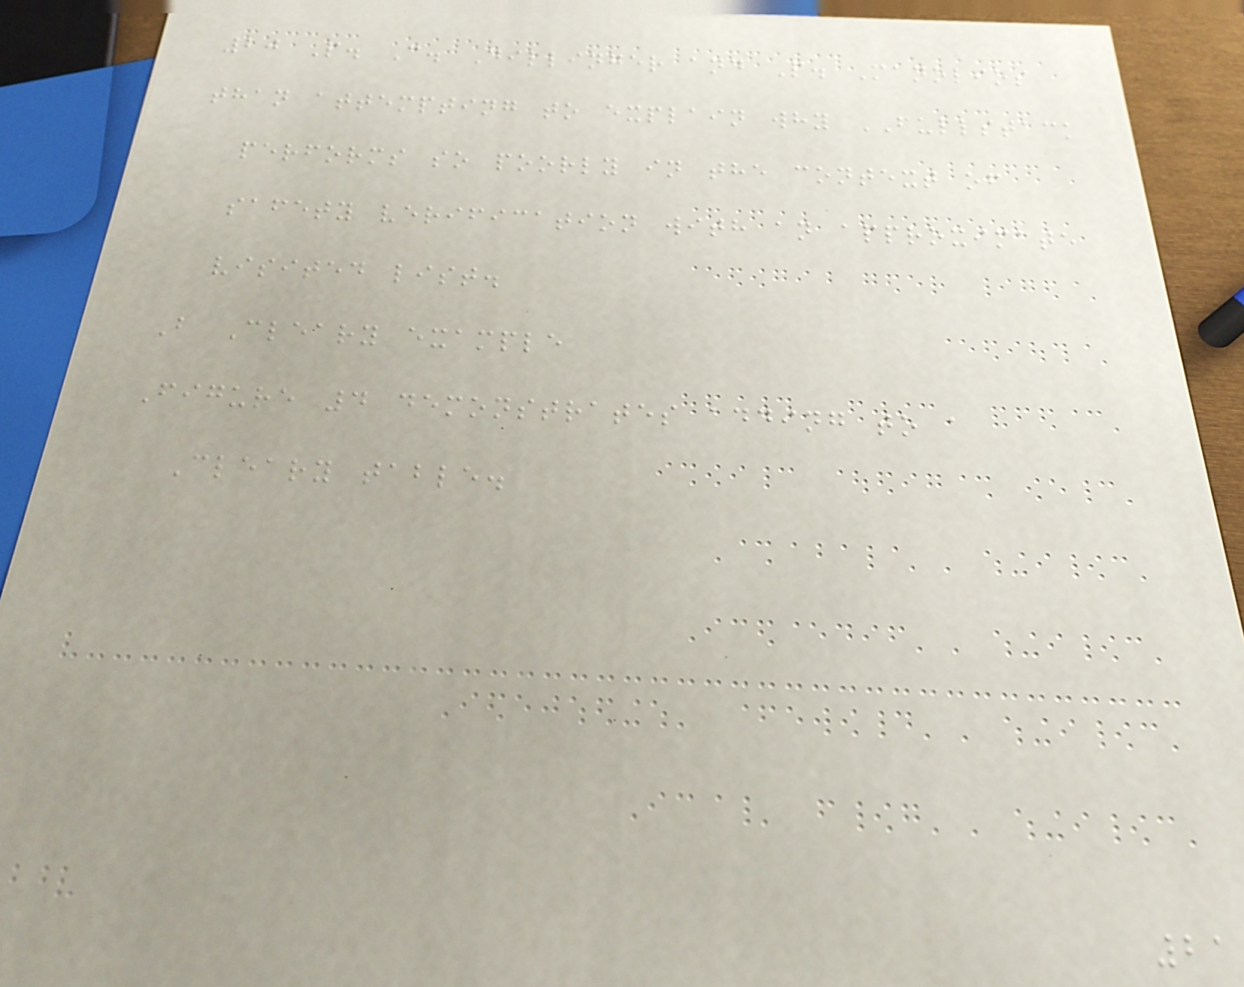20 P. C. Dillinger and P. Manolios
than attempting to explain why FULLSTACK
performs so poorly in the context of
safety verification with an approximate
visited list.
B Cleary example
Figure 4 demonstrates adding to a
Cleary table.
21
